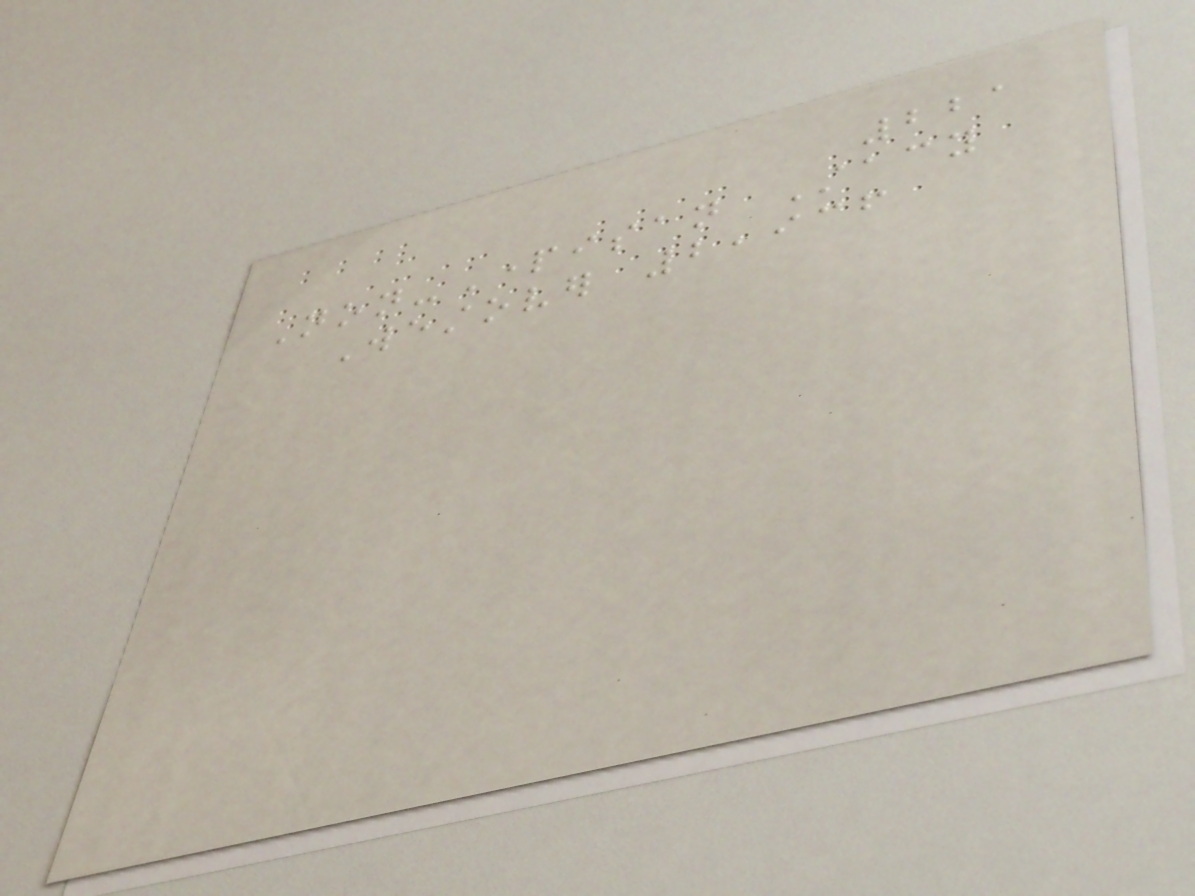221
Non-Partisan Stacy
Westover 2,936
